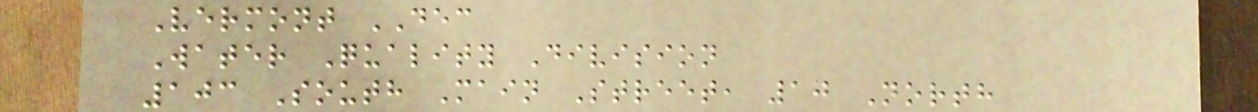Vermont DEC
Water Quality Division
103 South Main Street, 10 North
